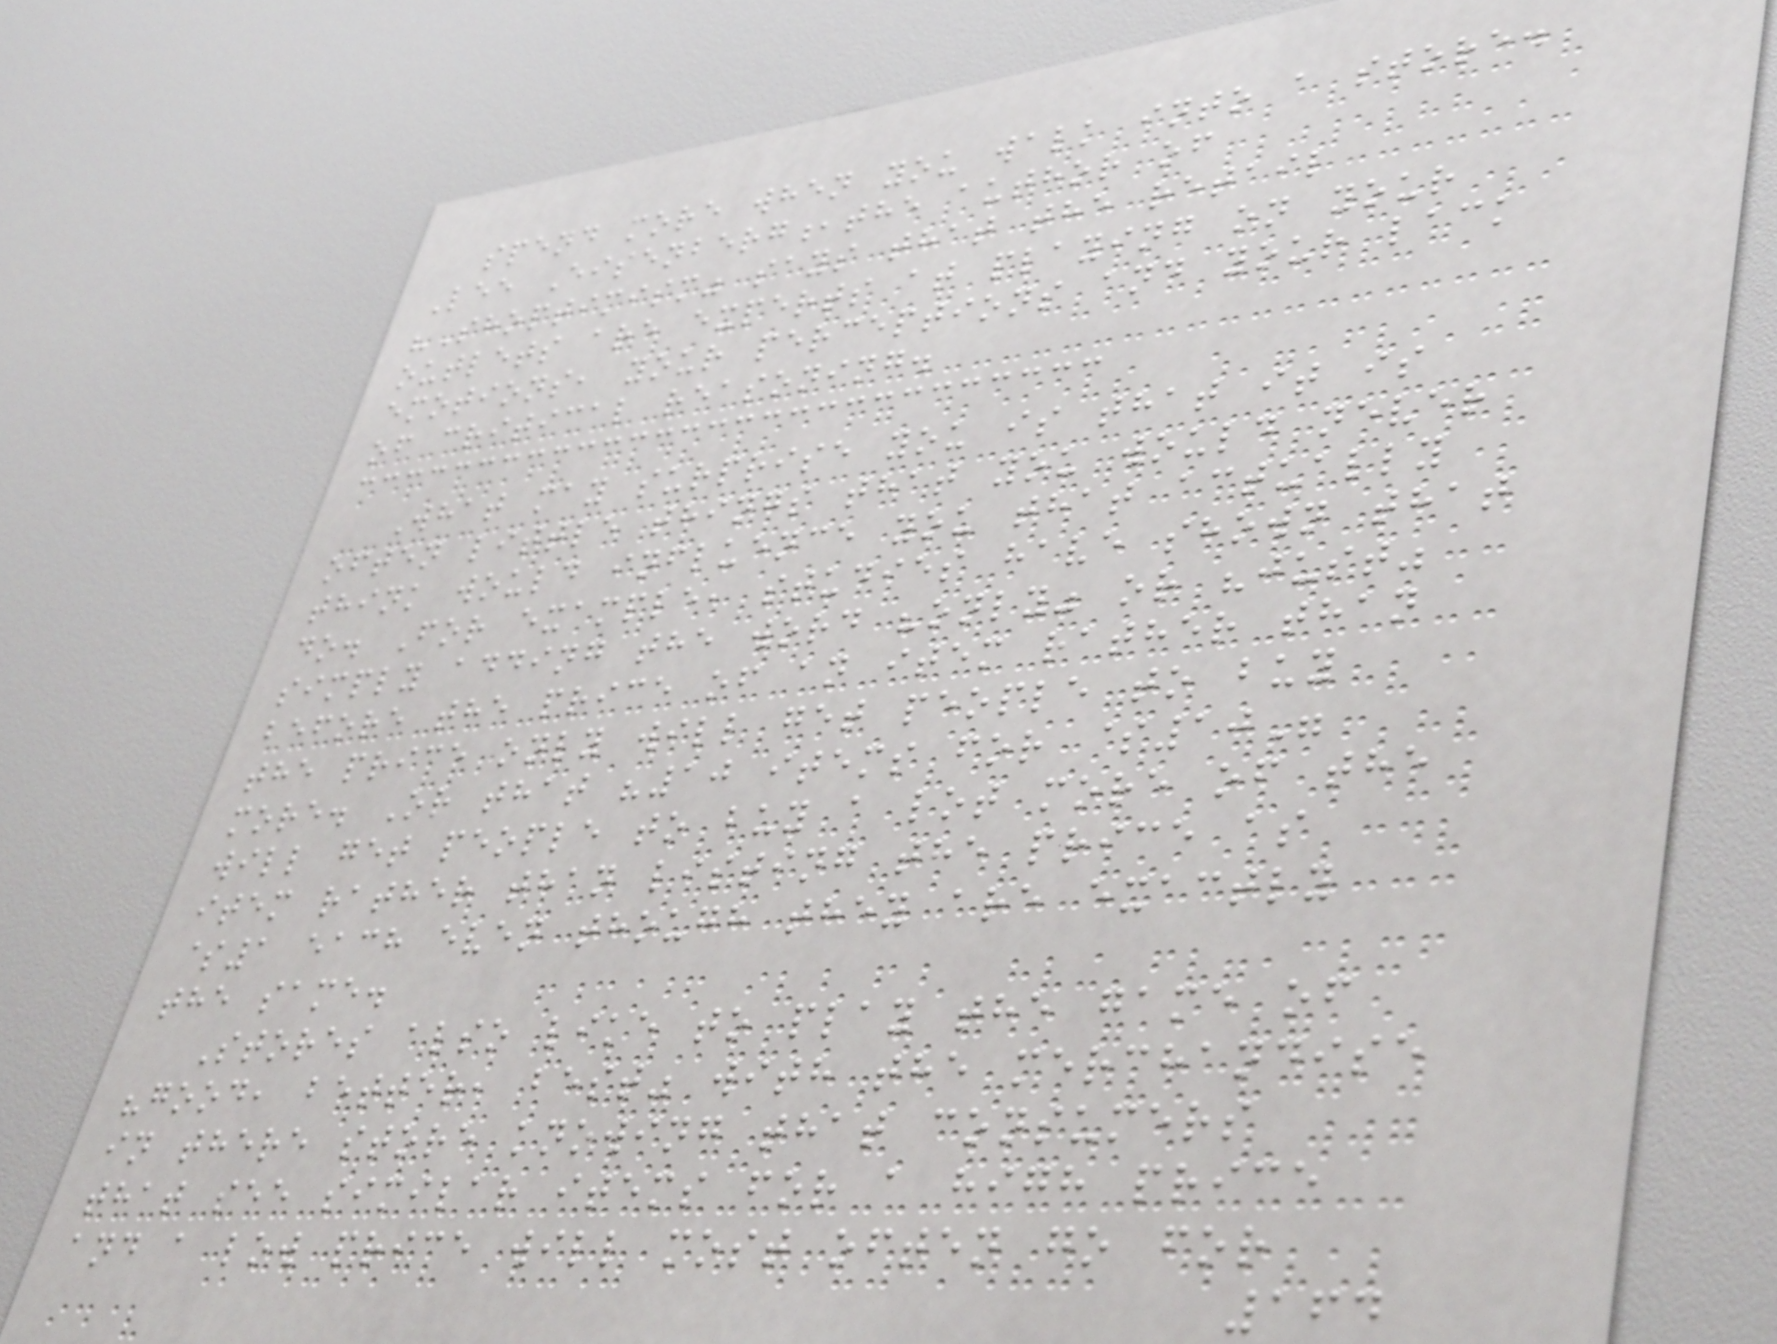spend more when you walk into a store.
Lee Eisenberg,the author of
"Shoptimism" says that the retail
outlets are experts at playing on your
emotions, your perceptions and your lack
of critical reasoning.
What may surprise you is that it is
often little things that you would never
think would influence you that actually
do. For example, studies have shown that
simply adding the word "only" or "just"
before the price of an item rather than
the price only will get people to buy
more. Or that "10 items for $10"
will get people to buy a lot more of the
item rather than listing the price as
$1 each even though they are exactly
the same.
Stores also like to play the game of
"good, better, best" with the merchandise
in there store knowing that consumers
that see similar items for a high price
and a low price will most often go for
164
